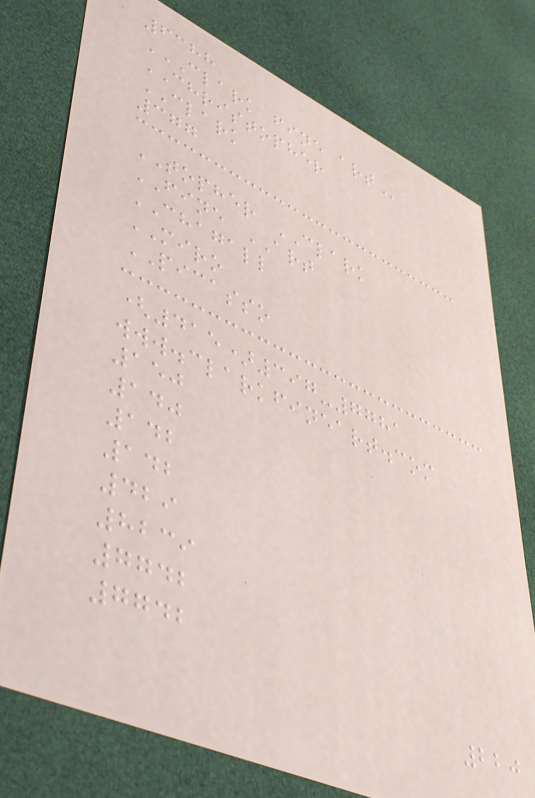6388
CLARK FINE ART
CHRISTOPHER
CLARK
377
TOPHER CLARK
FINE ART
CHAGALL
MIRO
PICASSO
(415)397-7781
www.clarkfineart.com
150
140
142
142
429
8239
7742
7742
220
